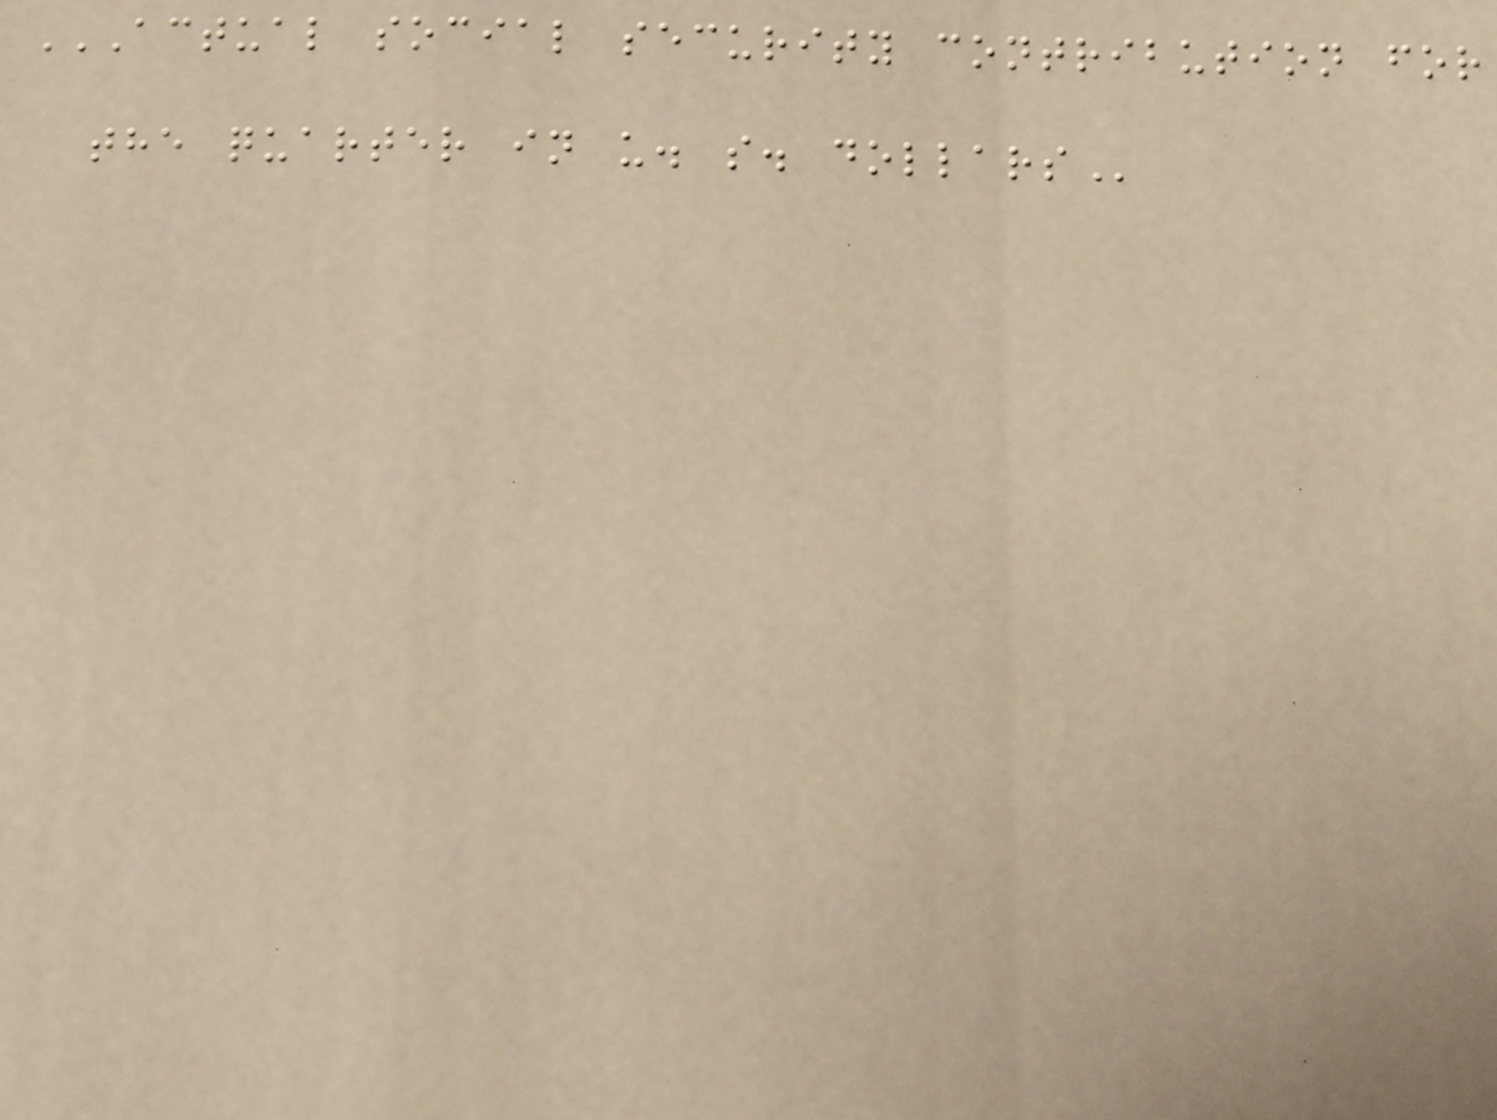ACTUAL SOCIAL SECURITY CONTRIBUTION FOR
THE QUARTER IN U. S. DOLLARS
